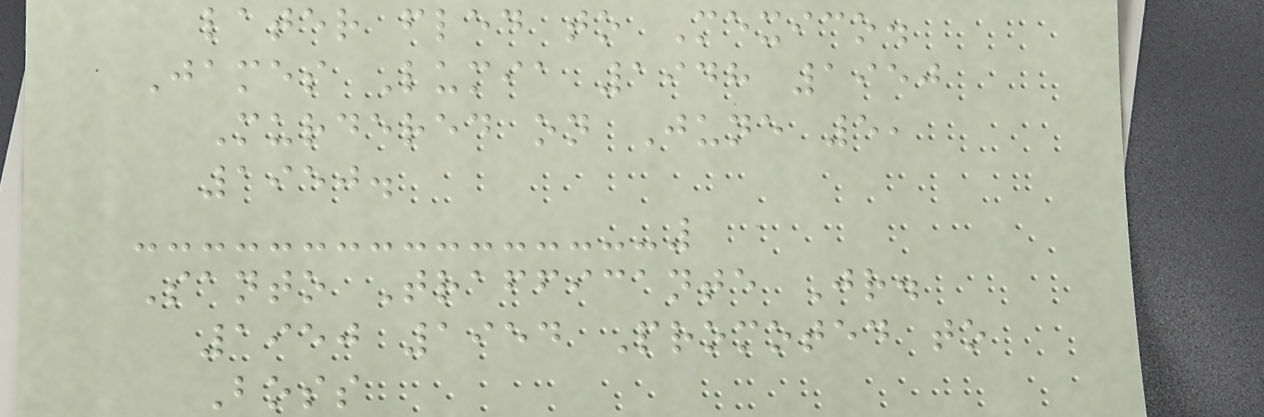later fled to Mexico.
James Lumia 1948 1950
Murdered on June 5,
1950.
Santo Trafficante Jr.
1950 1954 Promoted to
Boss
